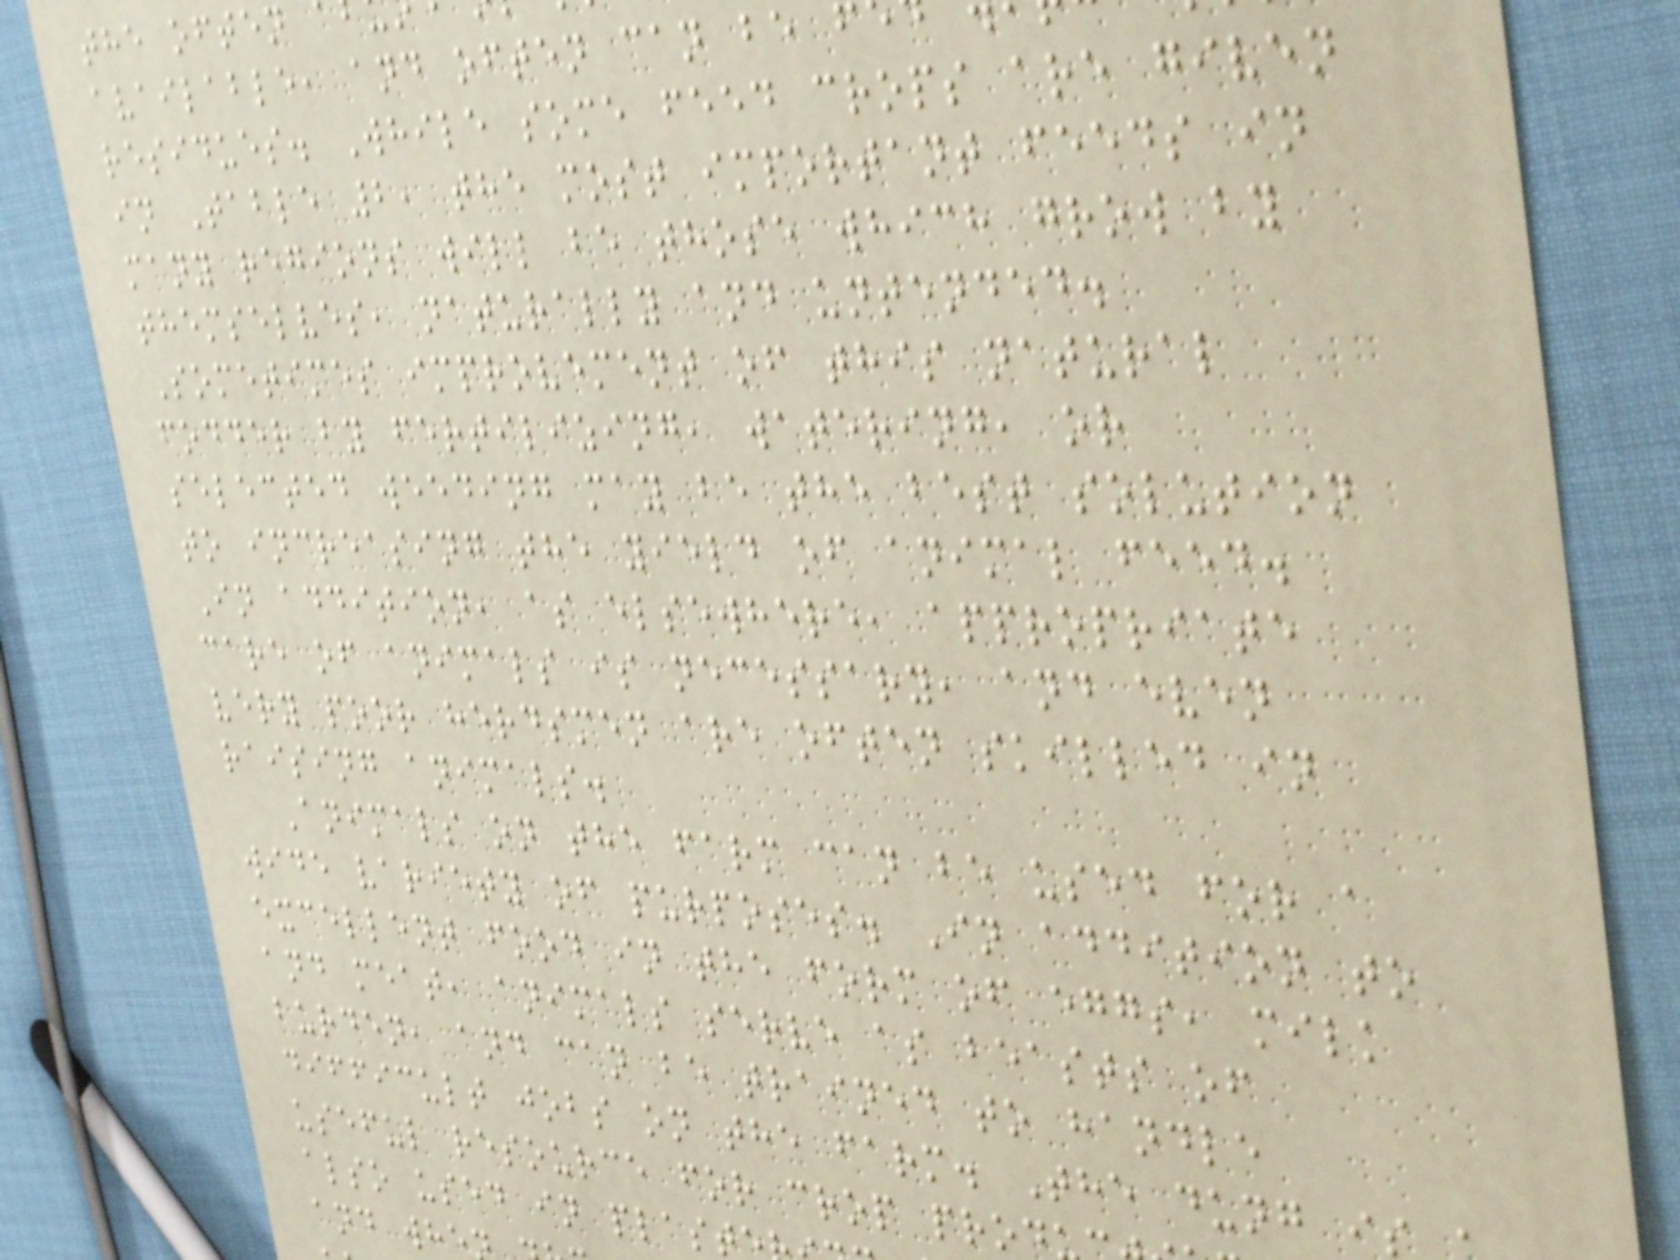the often
available, and often can be f
residues. While some feed crops are given
in Table 2, the most important feeds in
many regions will be those which grow by
themselves, naturally and untended.
Sometimes improvement of this natural
fodder by fertilizing, watering, or
selected weeding may be the best solution
to increasing the yield of animal feed.
In addition, as elsewhere, appropriate
care of animals is necessary, and even
very poor herdsmen are often skilled in
raising animals.
Animals on the farm can be used for a
wide variety of purposes. In addition to
excellent food in the form of eggs, milk
and meat, animals serve as beasts of
burden, and can be trained to handle
difficult jobs on the farm. The dung i
useful resource for crop prod
also used in plast
